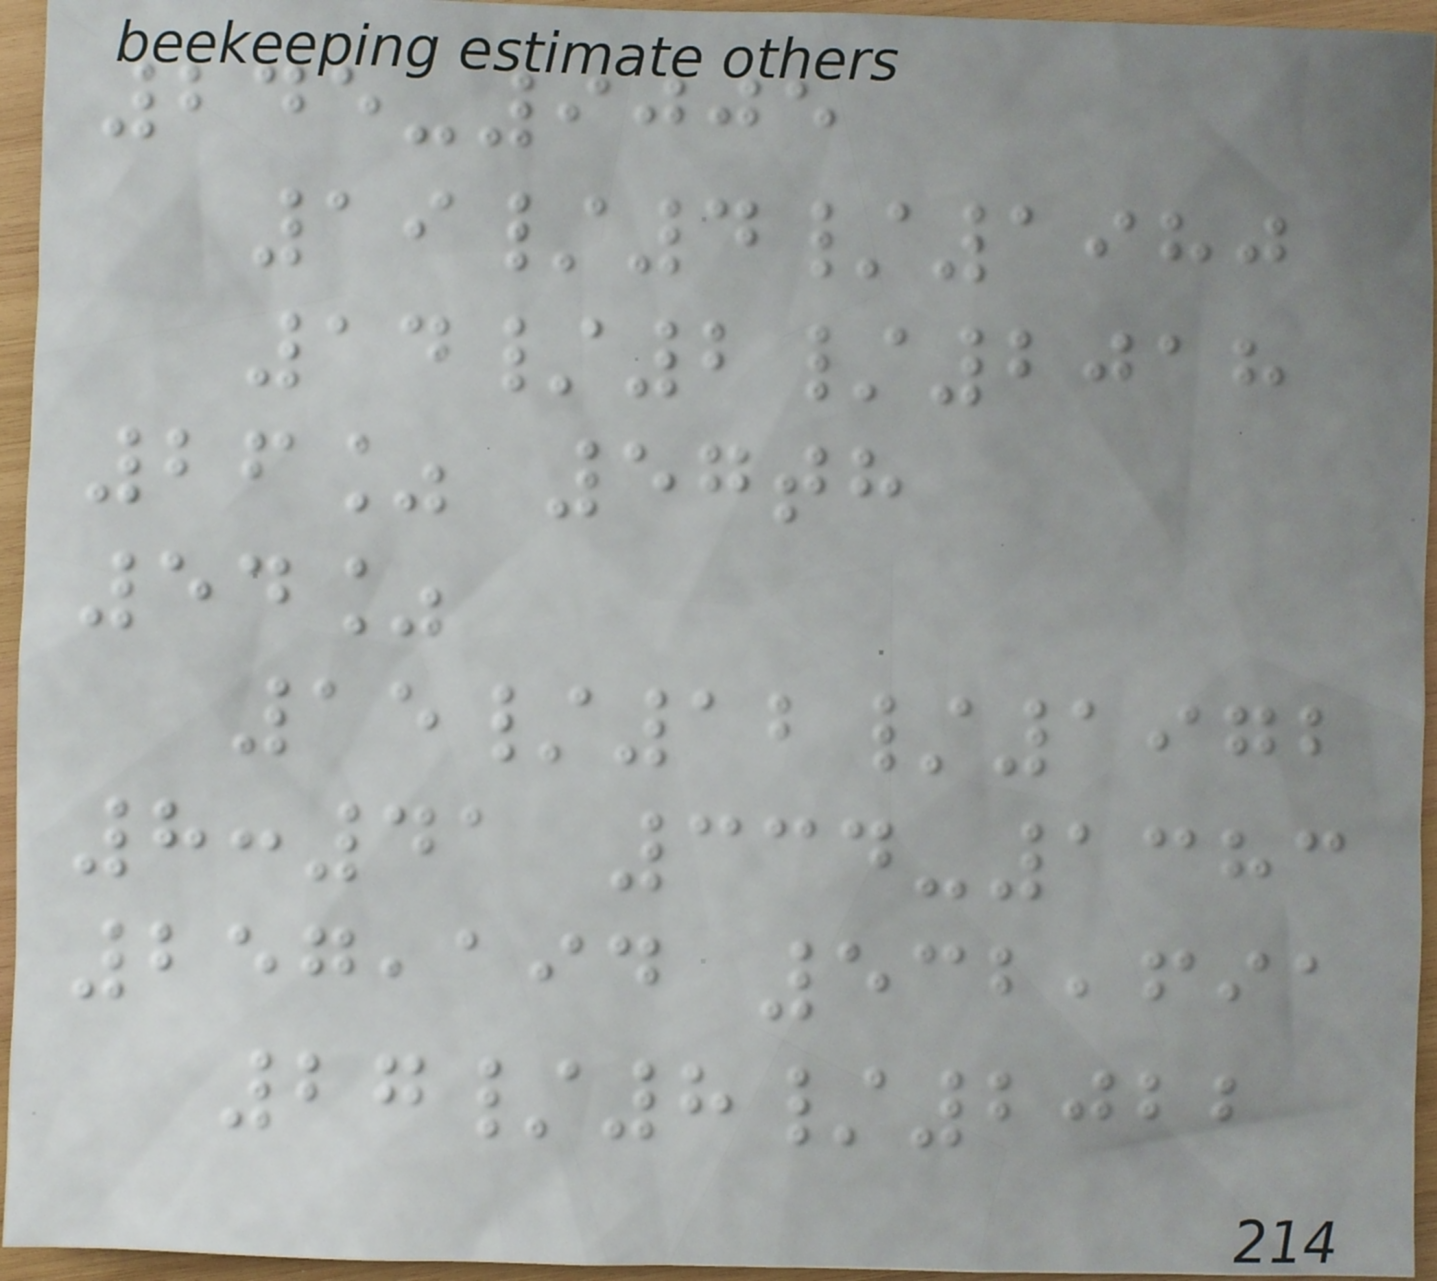245-9005
19/4/1980
14/2/2018
26% 57th
54%
15/12/1972
8:41 334-1383
257,194 532,691
27/8/2022
